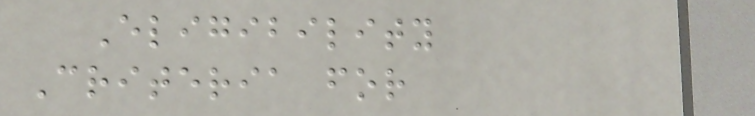Eligibility
Criteria for
